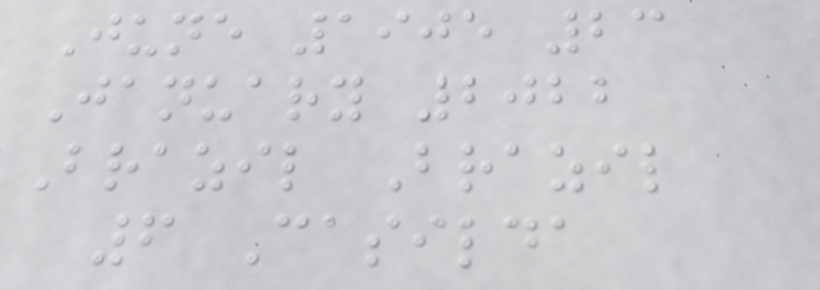June 1905 23
January 2022
Brazil Brazil
6 Casilda
